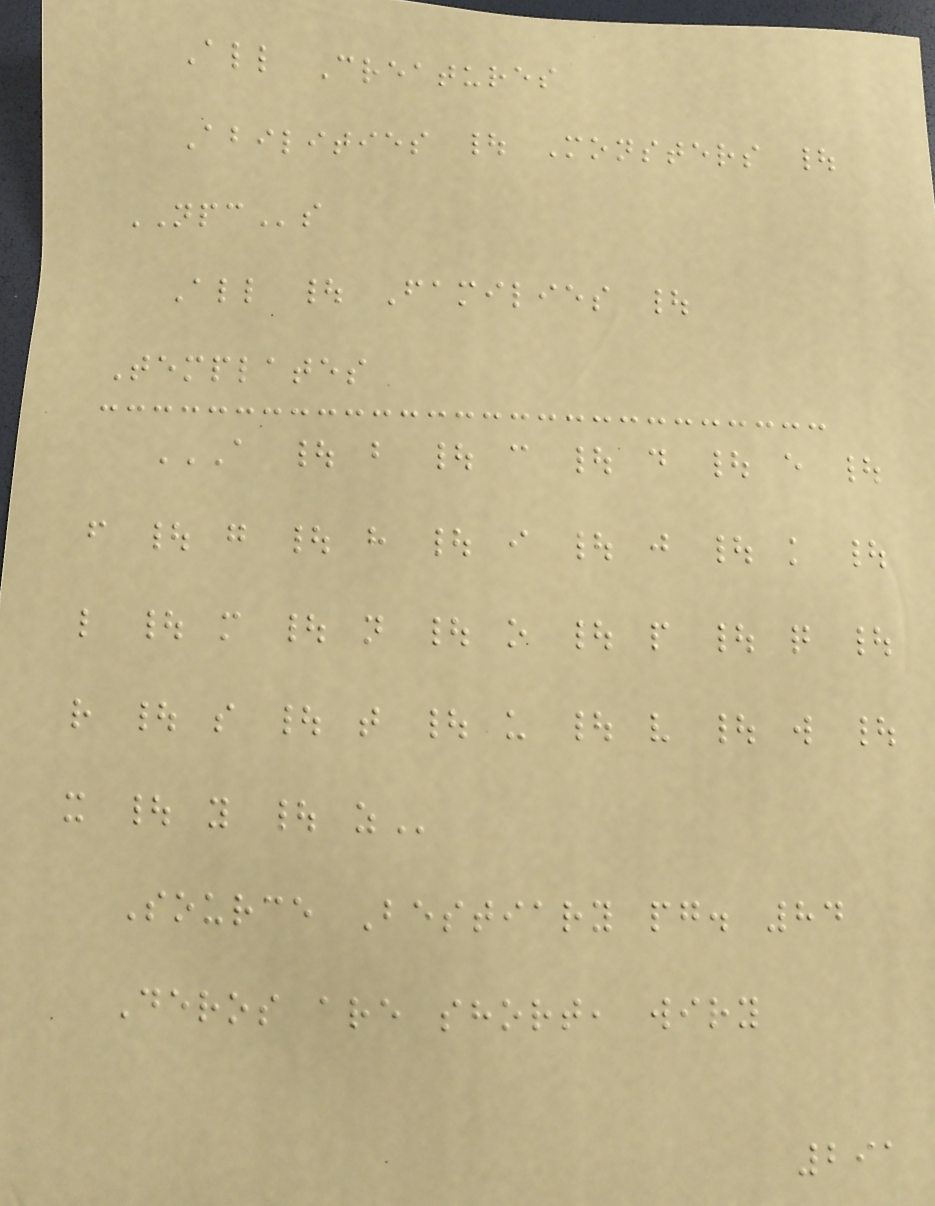All Creatures
Abilities | Monsters |
NPCs
All | Families |
Templates
A | B | C | D | E |
F | G | H | I | J | K |
L | M | N | O | P | Q |
R | S | T | U | V | W |
X | Y | Z
Source Bestiary pg. 84
Deros are short, wiry
291
